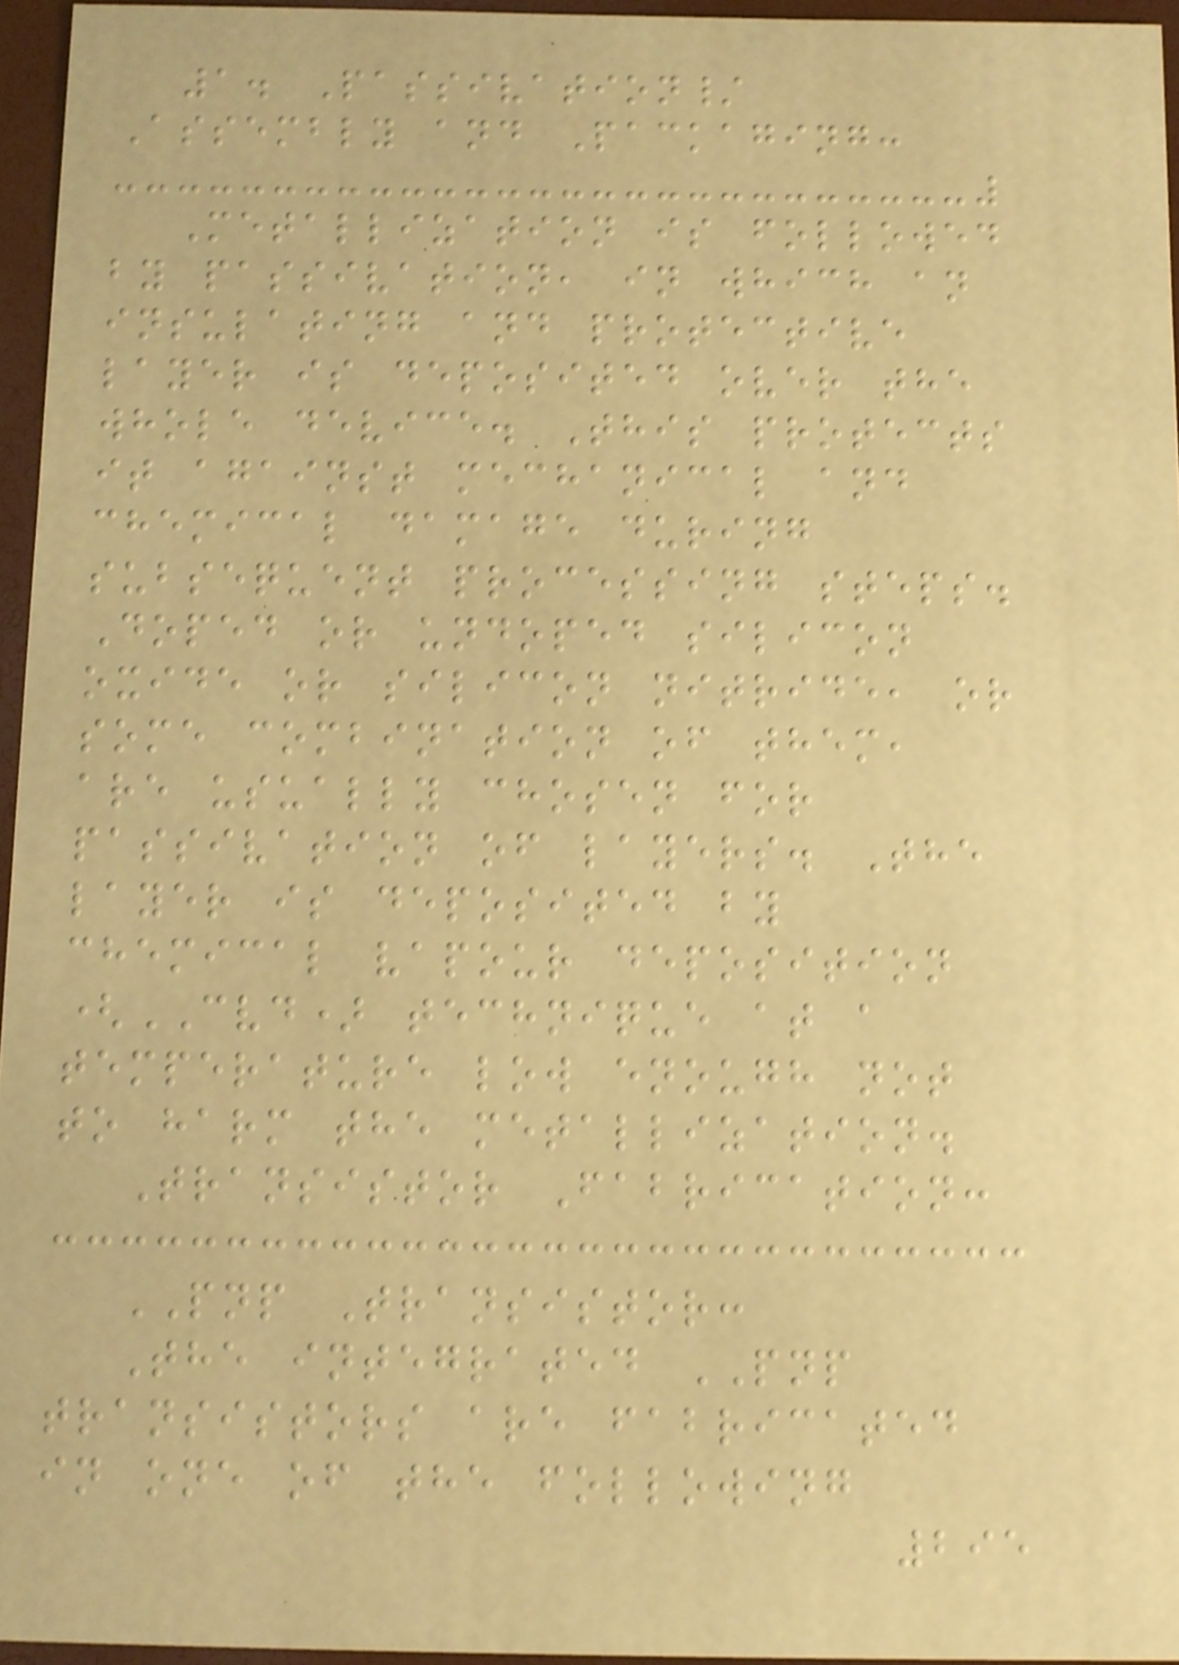1. Passivation/
Assembly and Packaging:
Metallization is followed
by passivation, in which an
insulating and protective
layer is deposited over the
whole device. This protects
it against mechanical and
chemical damage during
subsequent processing steps.
Doped or undoped silicon
oxide or silicon nitride, or
some combination of them,
are usually chosen for
passivation of layers. The
layer is deposited by
chemical vapour deposition
(CVD) technique at a
temperature low enough not
to harm the metallization.
Transistor Fabrication:
PNP Transistor:
The integrated PNP
transistors are fabricated
in one of the following
295
